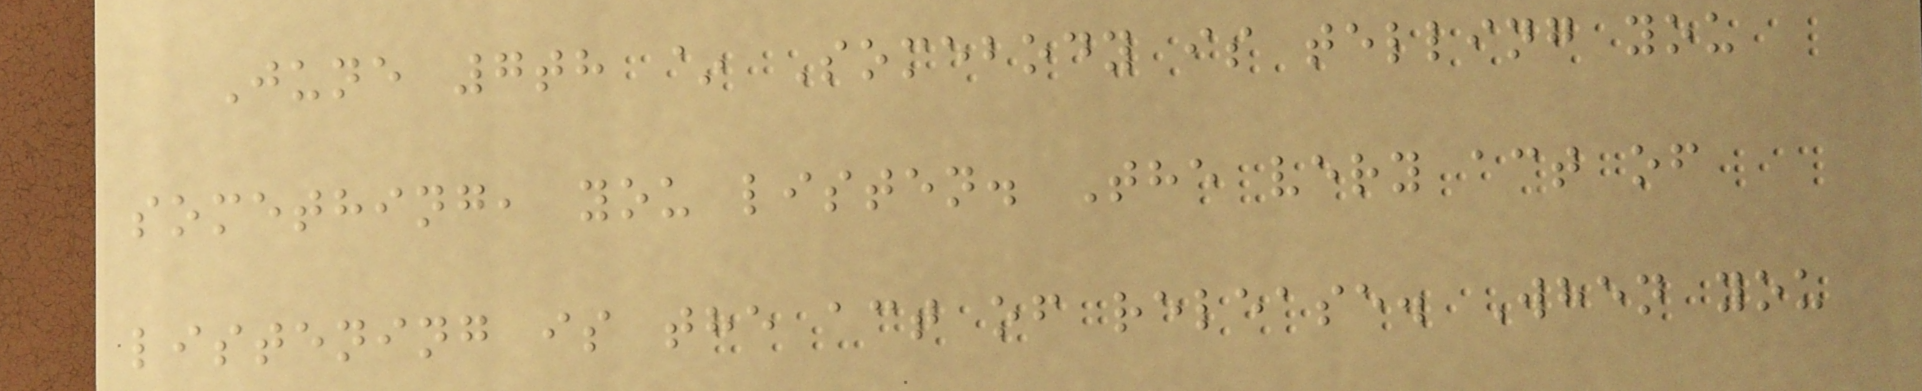June 7th ~ Somebody is telling you
something, you listen. The very act of
listening is the act of release. When you
